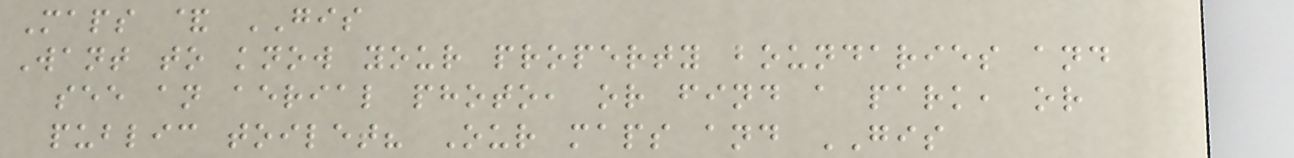Maps & GIS
Want to know your property boundaries and
see an aerial photo, or find a park, or
public toilet? Our maps and GIS
